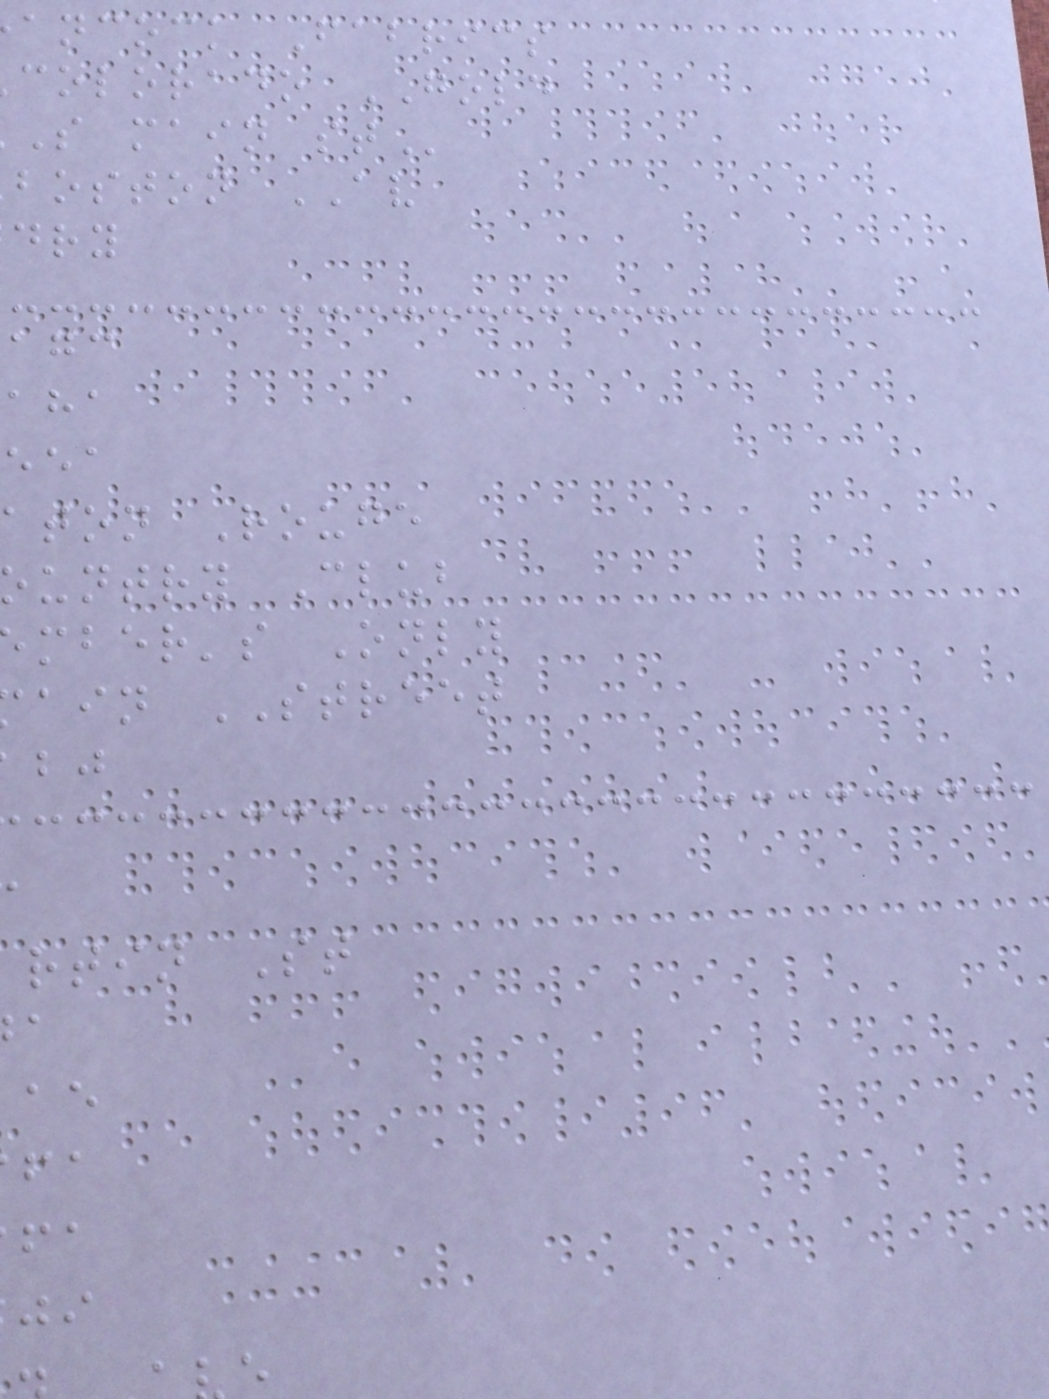ancock Fabrics
colorado GOLD
S main
boston AV
aton Rouge
untry Club
mber's Only
ain STREET
rtin St
